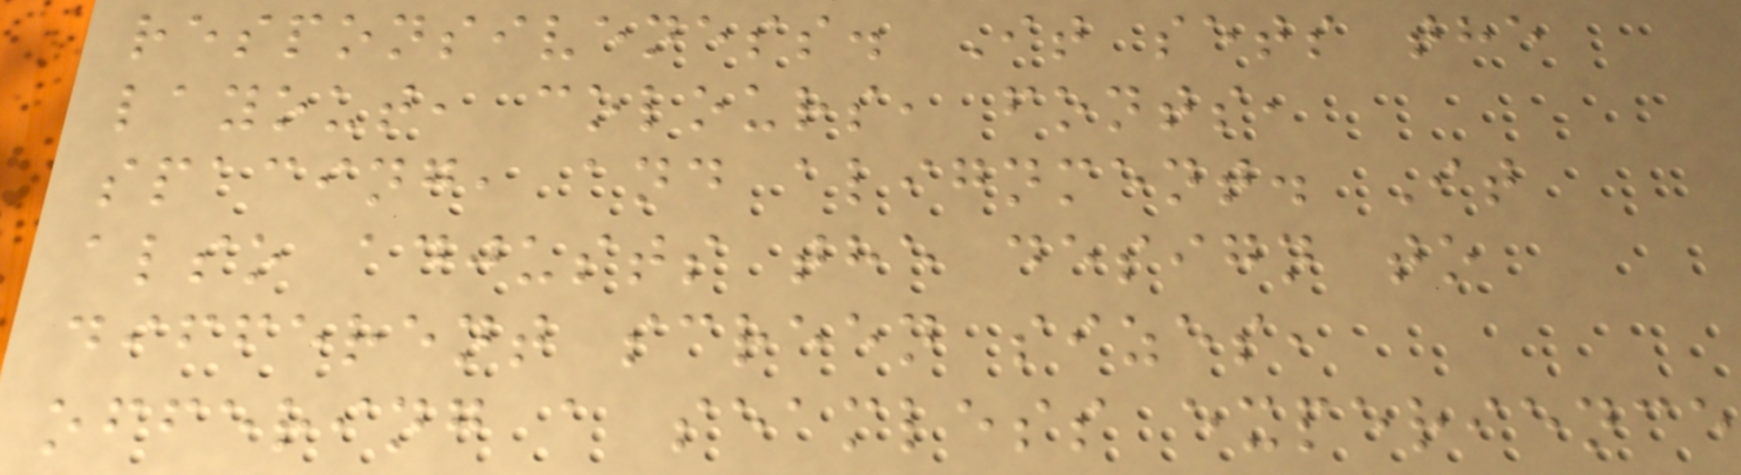responsiveness. It sets the
layout, colours, fonts,
spacing, and alignment. It
also adjusts the design to
different screen sizes,
offering a seamless experience
